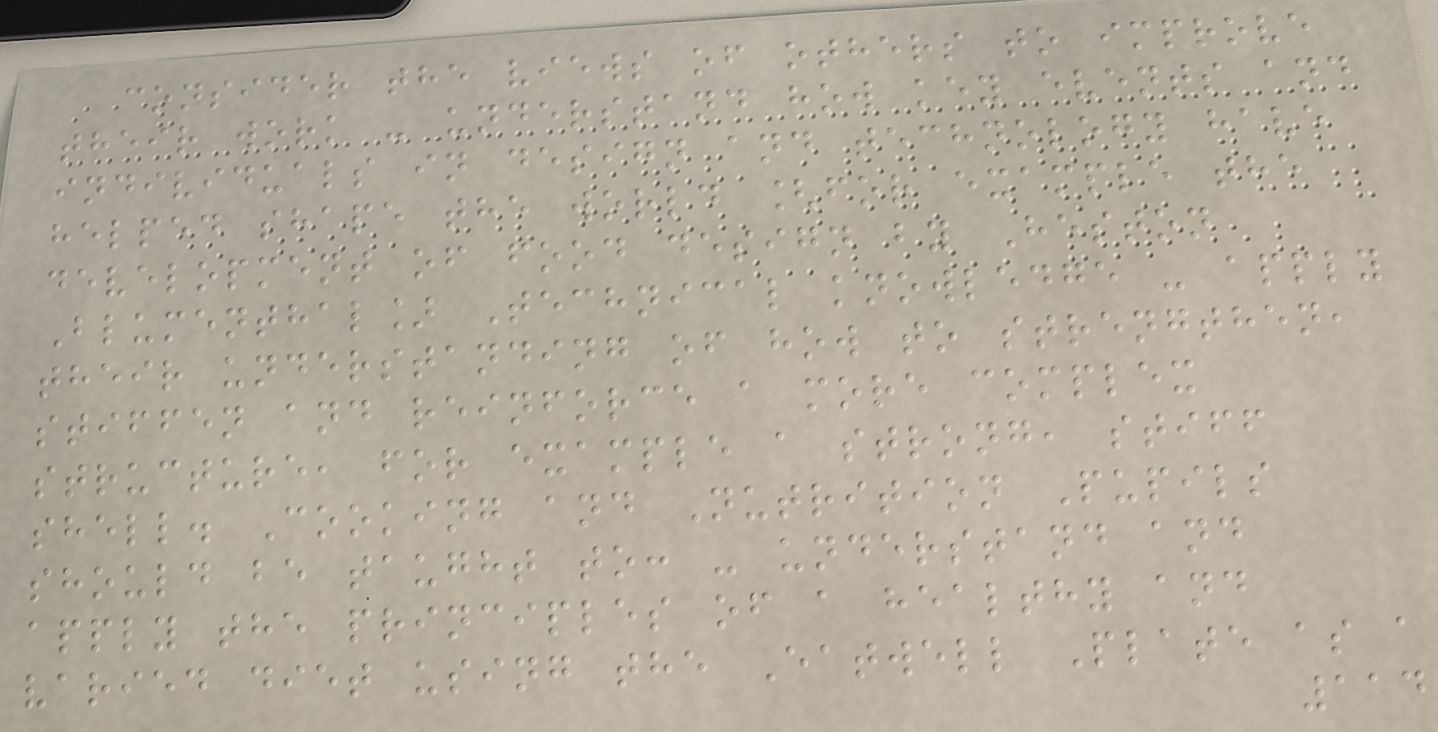consider the views of others to improve
their work - understand how key events and
individuals in design and technology have
helped shape the world [for example the
development of food design by Heston
Blumenthal] Technical knowledge - apply
their understanding of how to strengthen,
stiffen and reinforce a more complex
structure, for example a strong, stiff
shell. Cooking and Nutrition Pupils
should be taught to: - understand and
apply the principles of a healthy and
varied diet using the Eatwell Plate as a
114
